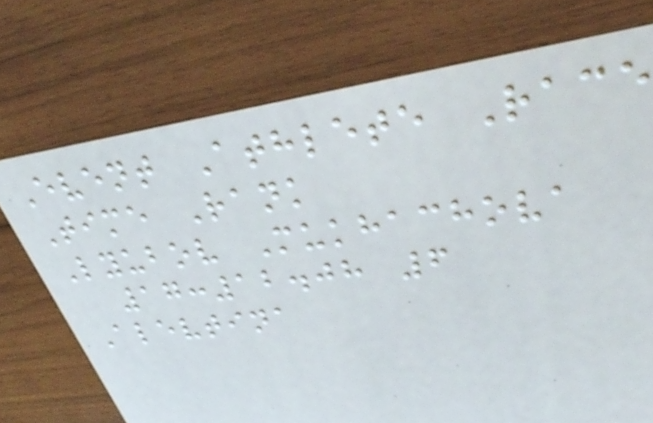Event Athlete Race
Time Rank
Lyubov Mukhachova
17:12.08 6
Alevtina
